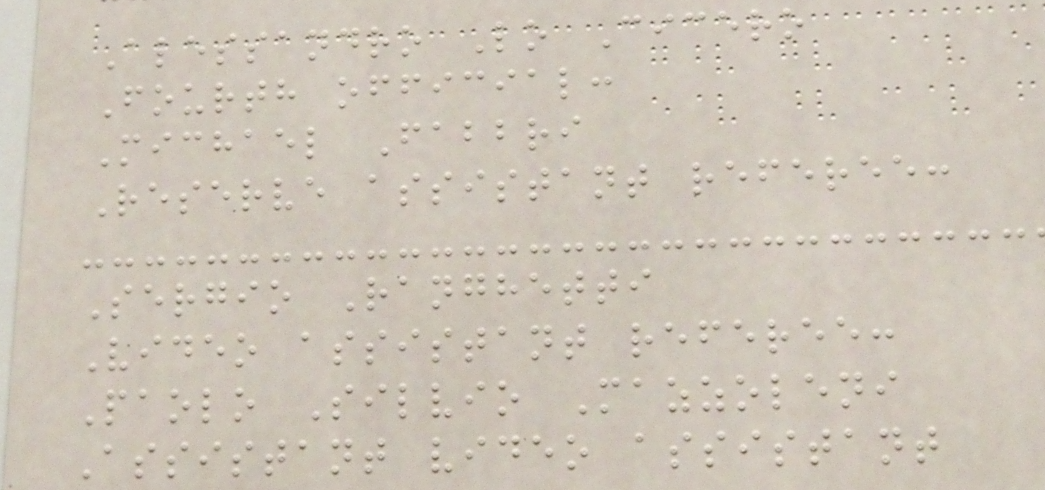Alessandro Lo Cicero
Fourth official:
Michael Fabbri
Reserve assistant referee:
Sergio Ranghetti
Video assistant referee:
Paolo Silvio Mazzoleni
Assistant video assistant
